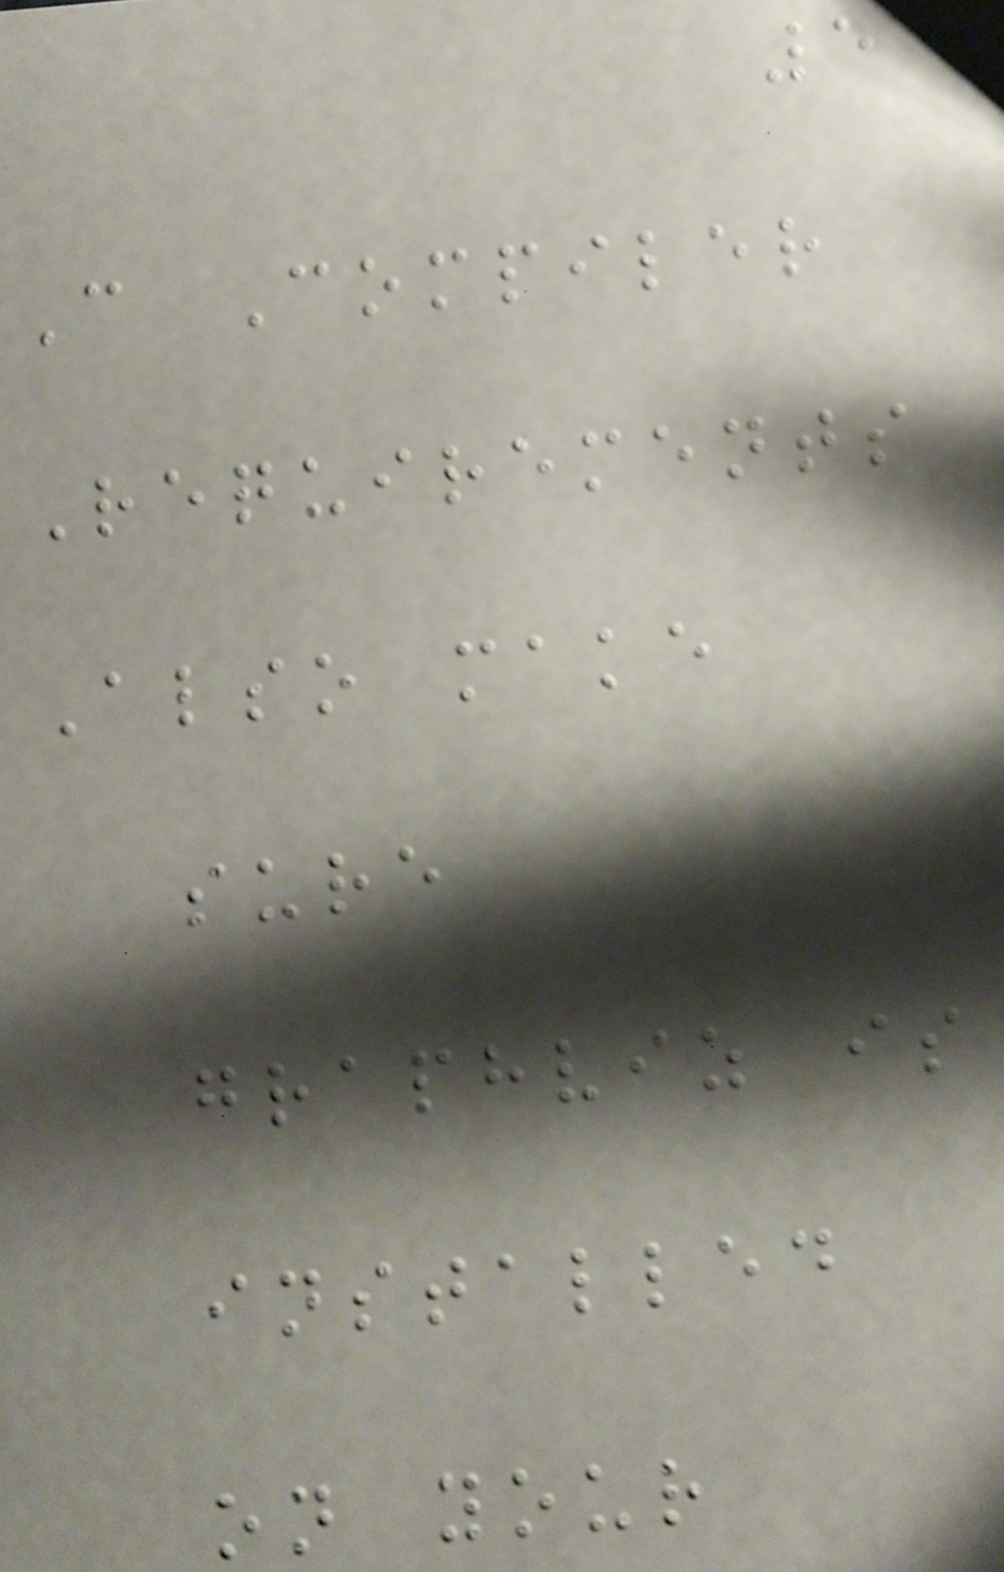5
C Compiler
Requirements
Also make
sure
graphviz is
installed
on your
